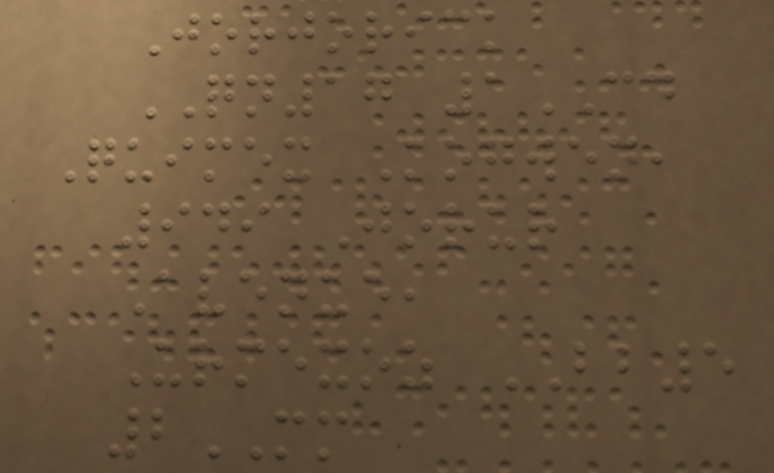Jorjorick
QN17 1CD
Quimex Kogwen,
949 Jorur
Avenue,
Urmexoz BB5
2MM
